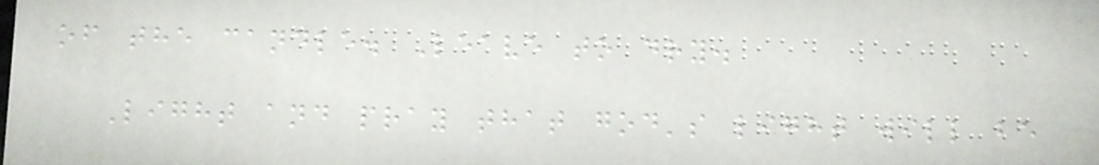of the candle. Leave to dry.
Light and pray that god's light will be
